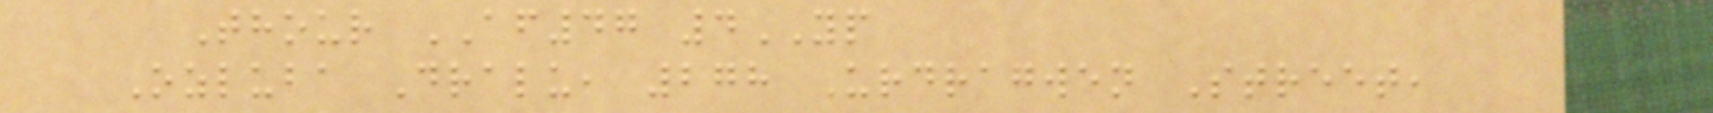Thour AF47 4YP
Ozluba Dralu, 278 Urdragwen Street,
